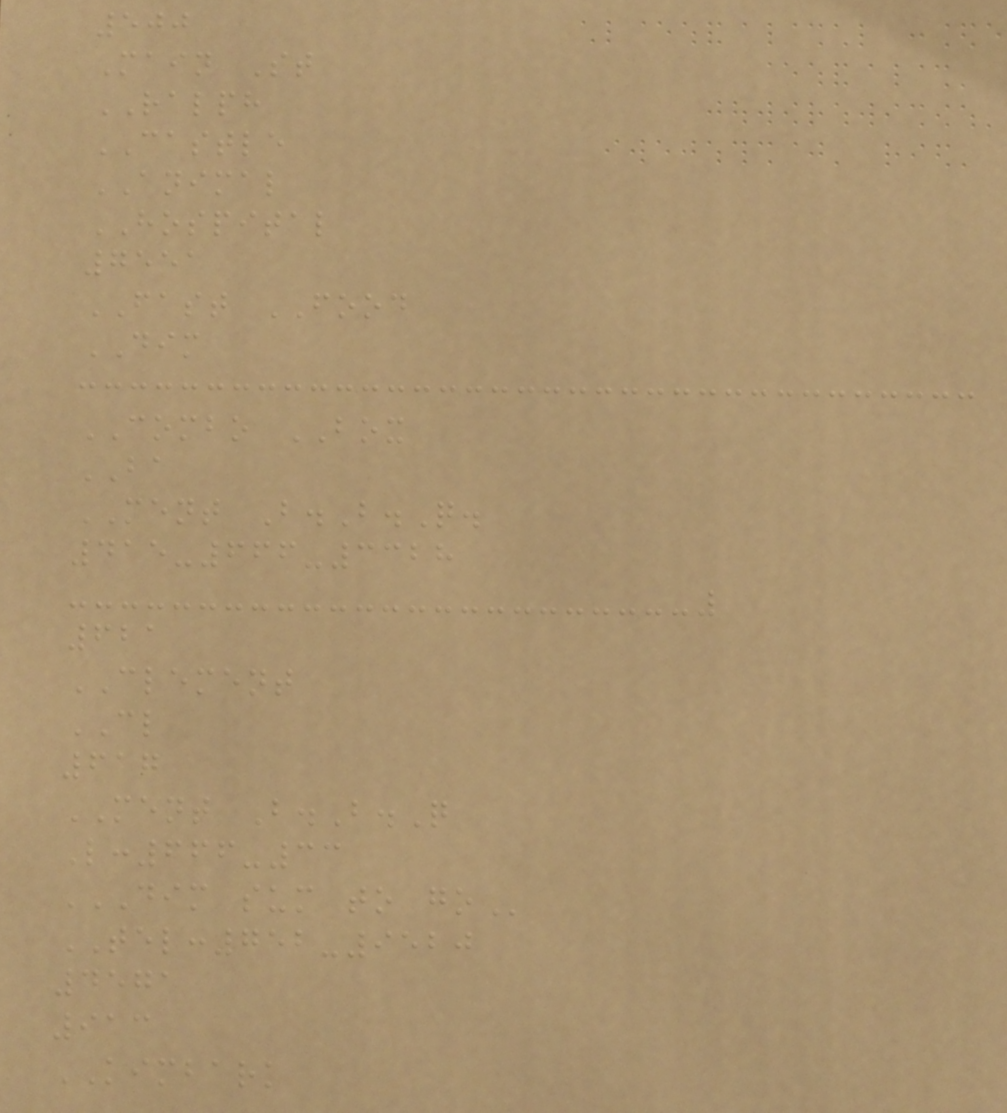500
Main St
RALPH
CASTLE
ANIMAL
HOSPITAL
7551
FAST FOOD
DIM
COMBO BOX
BA
MENT B.B.Q.
415-666-3328
621
CLEMENT
CL
617
MENT B.B.Q
L:666-33
DIM SUM TO GO
TEL:752-9520
4571
913
KIMBARK
